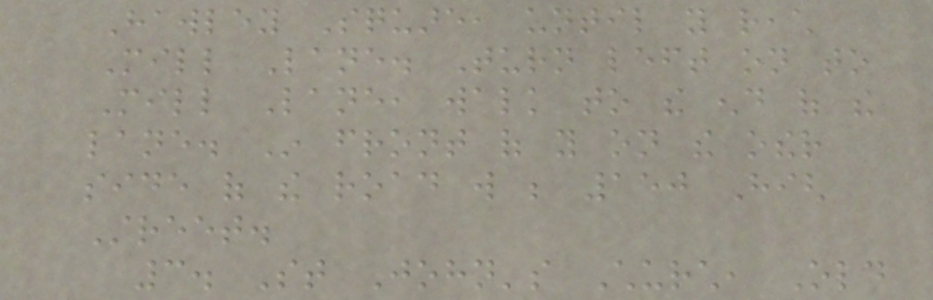Hawley Square, until you reach
Mill Lane. Turn left on to
Mill Lane, walk to the end of the
lane. In front of you on the other
side of the road will be 150 High
Street.
3. St John's Church, Old
